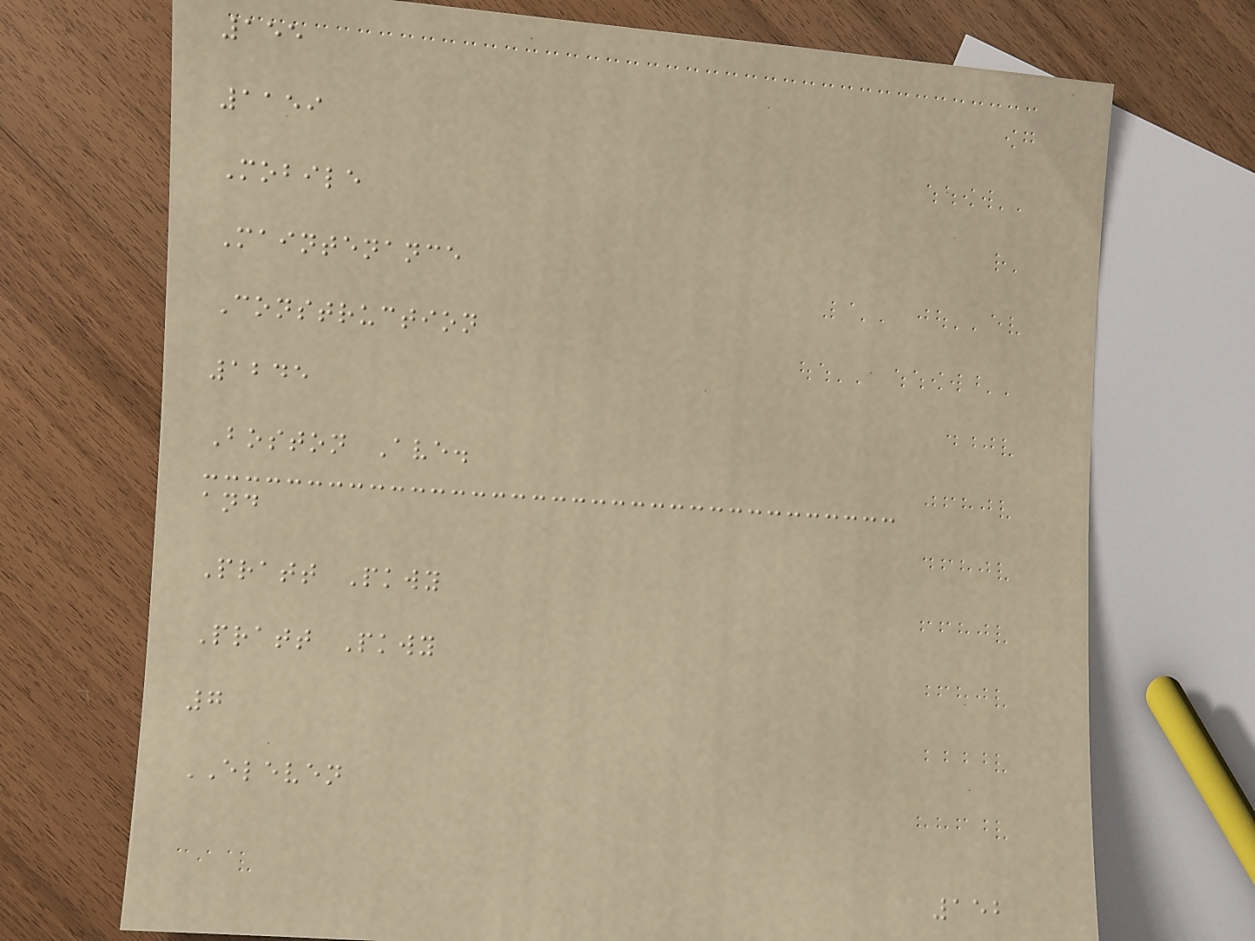155
1159
Mobile
Maintenance
Construction
1245
Boston Ave.
and
Pratt Pkwy
Pratt Pkwy
7
ELEVEN
152
